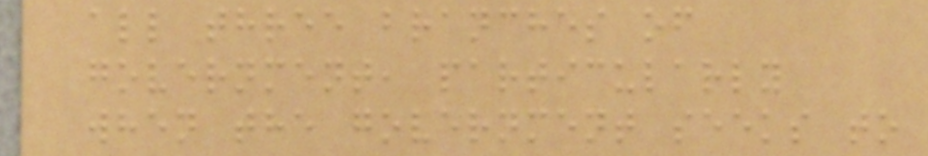all three branches of
government, particularly
when the government seeks to
